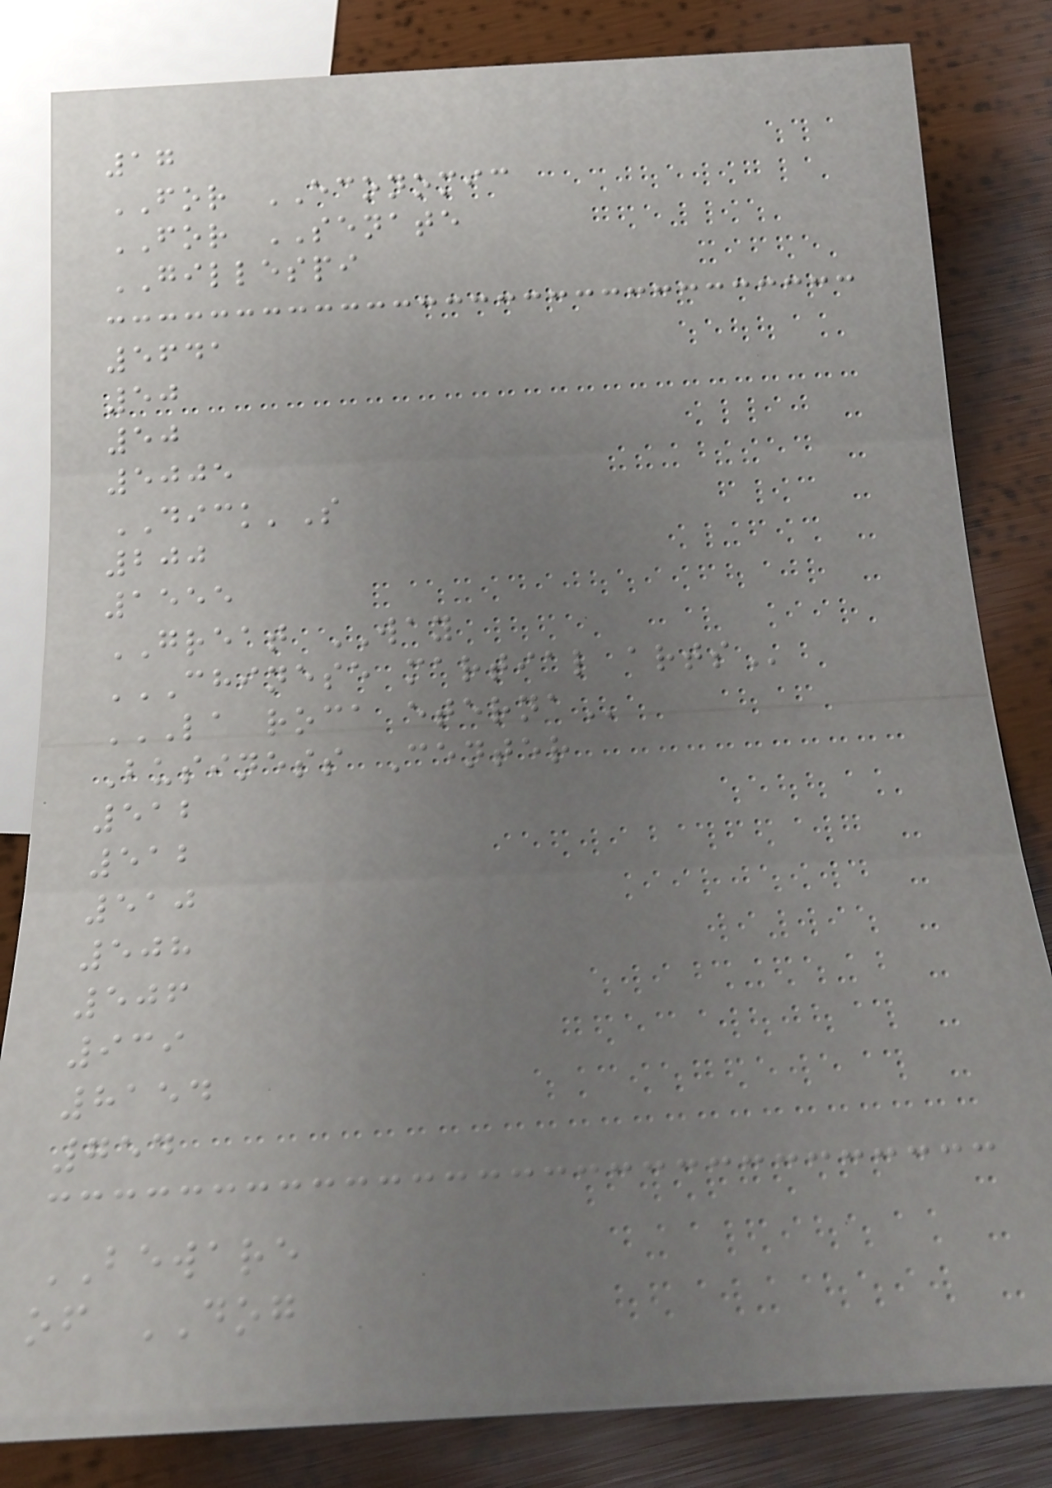17
FOR ECONOMIC
FOR SENATE
GILLESPI
5641
50
50
5005
DICK'S
200
1555
GREAT WAY
CHINESE MARTIAL ARTS
LA ROCA ETERNA
Business Center
512
512
510
508
506
939
8154
754
BEWARE
of DOG
